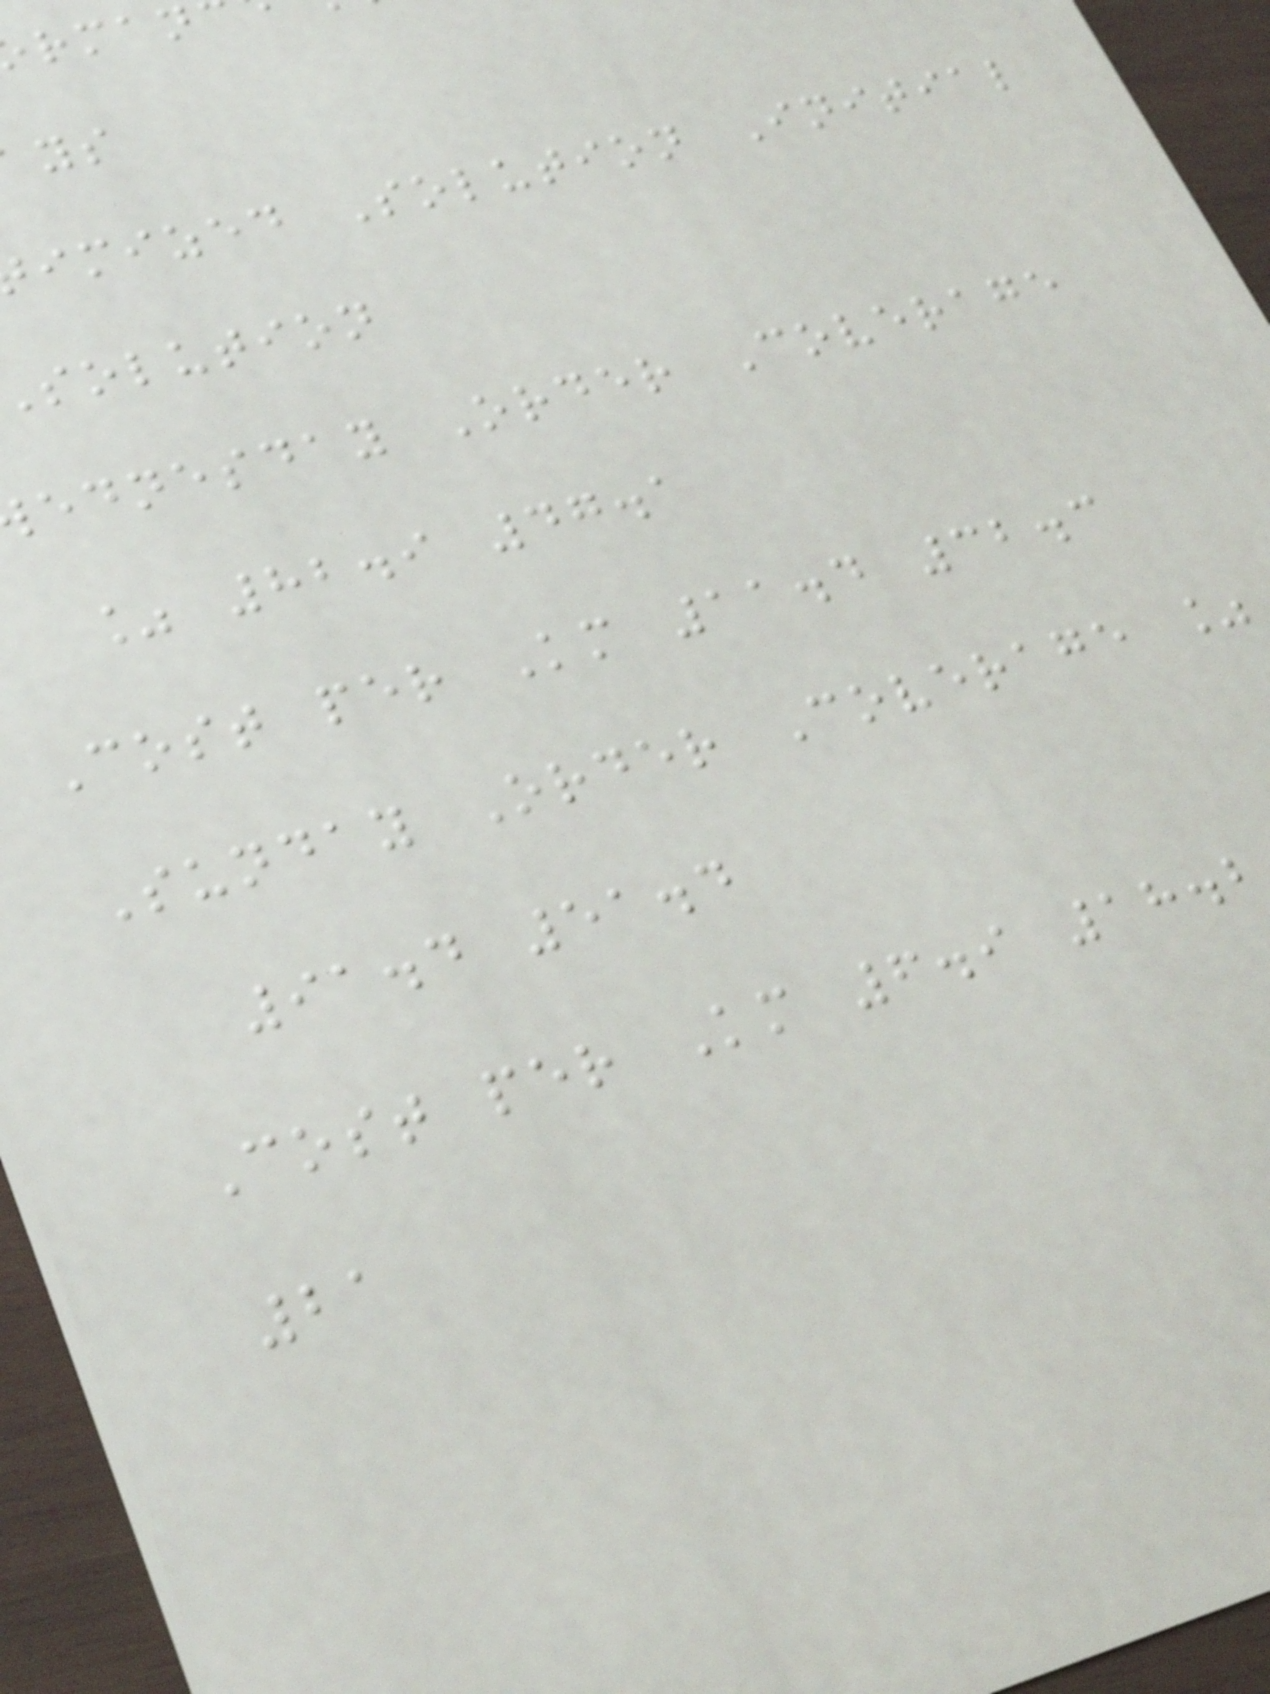imized Solution Initial
solution
ednesday Order Coverage
% 82.9 47.1
Cost per Km 11.4 32.3
Sunday Order Coverage %
91.4 51.4
Cost per Km 6.9 18.2
21
